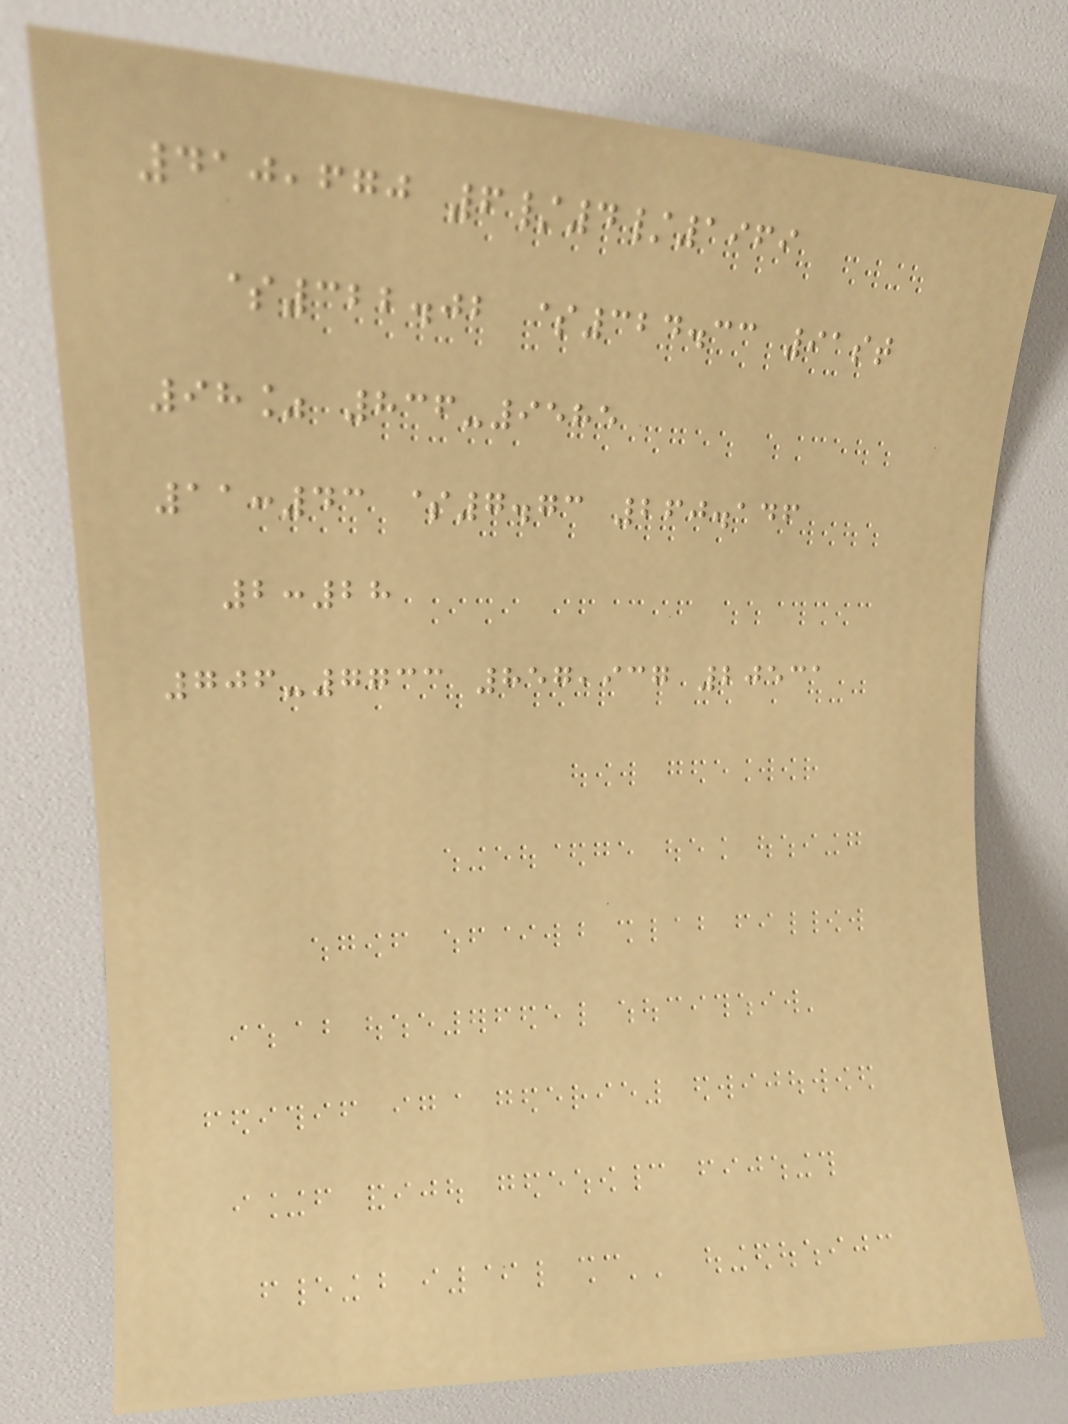410,670 6/4/1969
$322.02 $324.33 91st
98% 836-9585
11:43 $7.73 260.146
2:28
706-7733 857,937 20531
